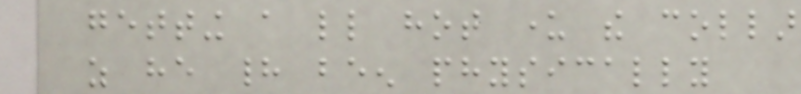getting a little hot under the collar
as he had been physically
